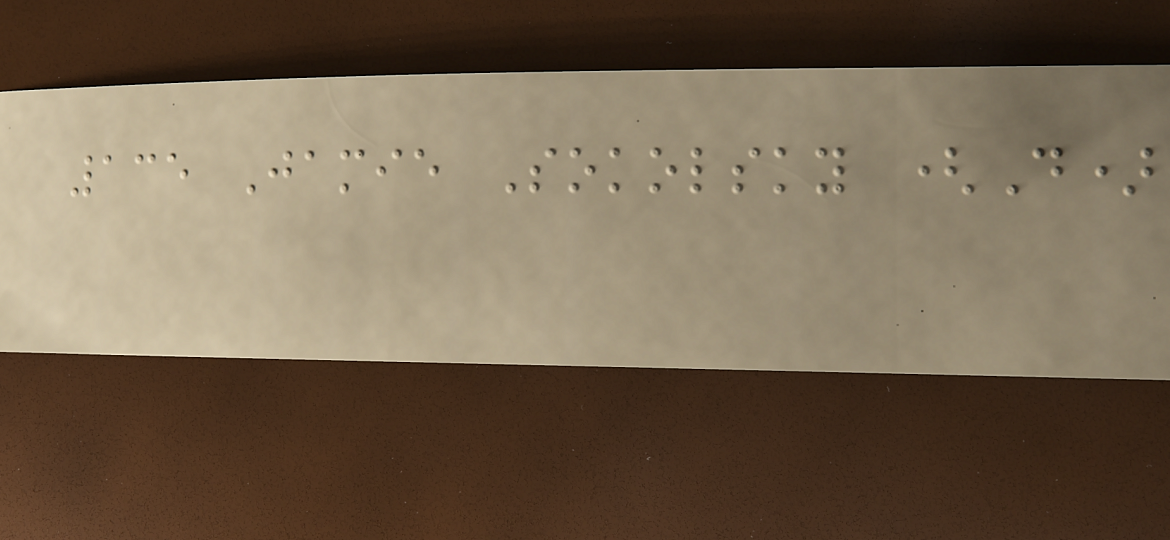135 Jamie Sokolsky (D)
